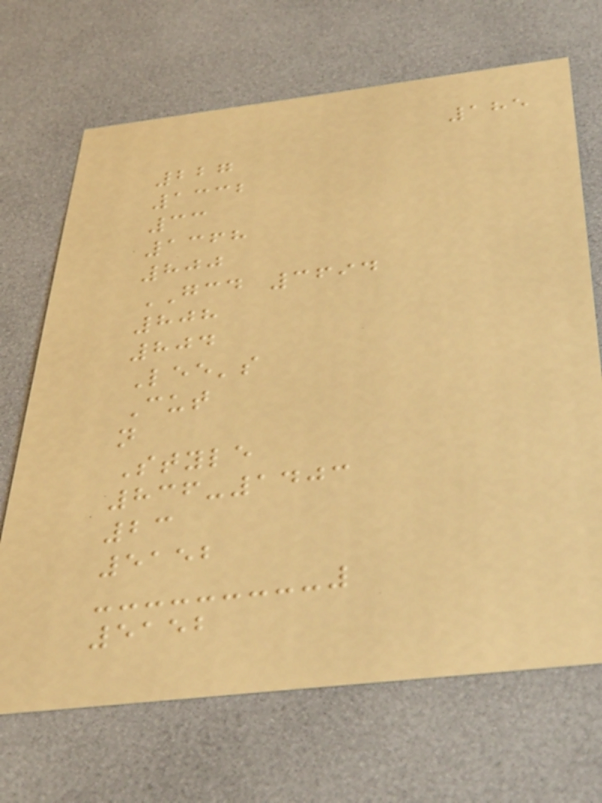185
227
1332
33
1368
800
GCD 3694
808
804
Lee's
Cut
n
Style
836-1403
23
5152
5152
